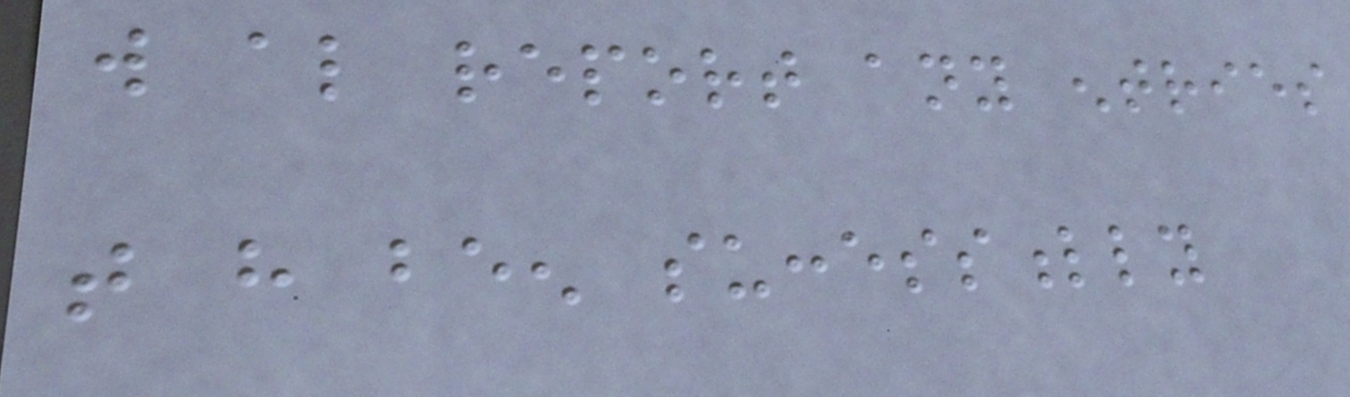will also report any entries
that have been successfully
